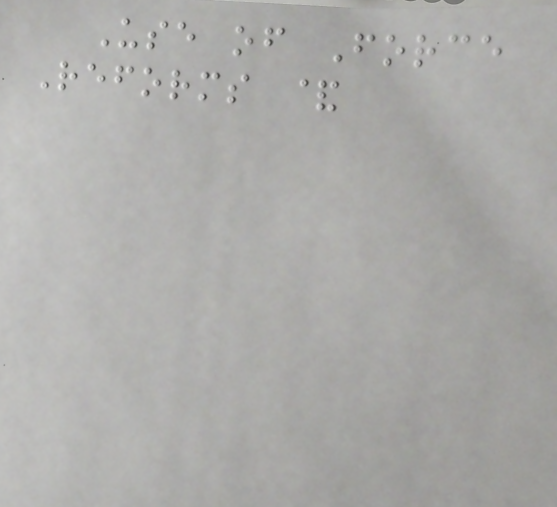Use of Force
Reforms &
